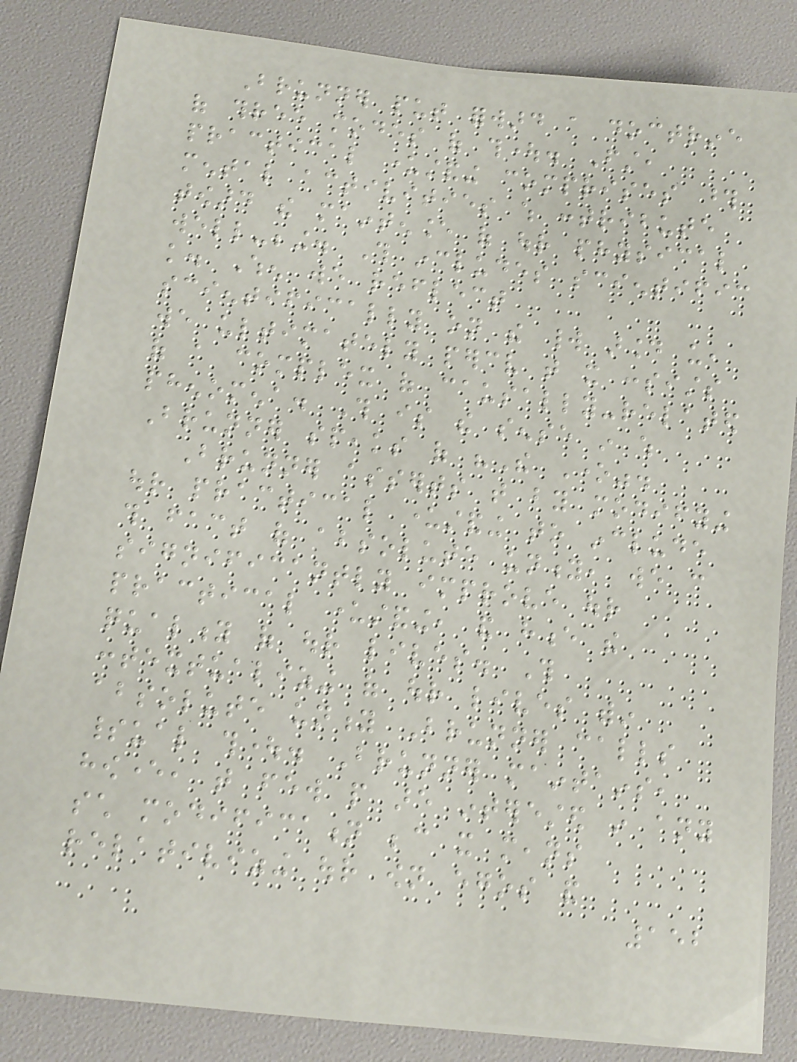Brunner put forward a doctrine
of three modes of thought. First,
practical understanding comprises those
mental activities which contribute
toward the maintenance of our physical
well-being. This includes scientific
knowledge. When we reflect
scientifically on the world around us,
we ultimately perceive that it consists
of a complex of causally-related
phenomena. This is the sense in which
Brunner speaks of "The One".
Brunner asserts that by modifying
our practical understanding to include
this fact of absolute unity, we can
significantly improve our
practical understanding, and hence the
quality of our lives. This
contextualizing of our lives within
absolute unity Brunner calls
spiritual thought. Brunner maintains,
however, that few people are interested in any
such modification because it means
relativizing our own egos and
152
